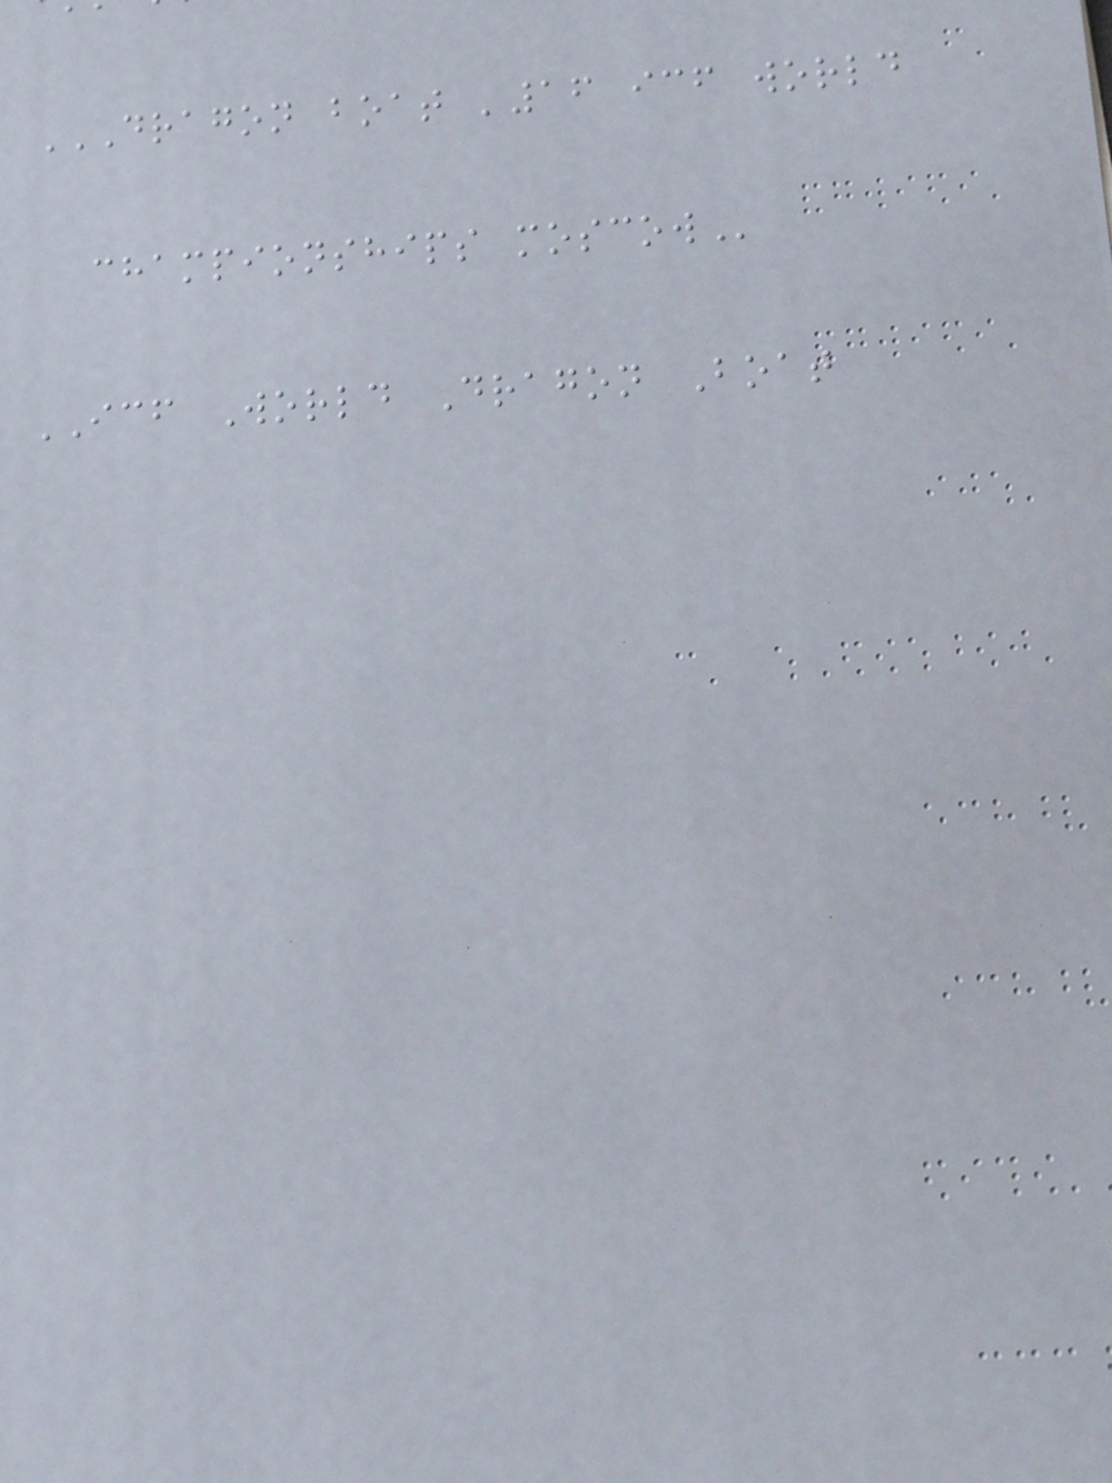DRAGON BOAT '16 ICF WORLD
championships
ICF World Dragon Boat
